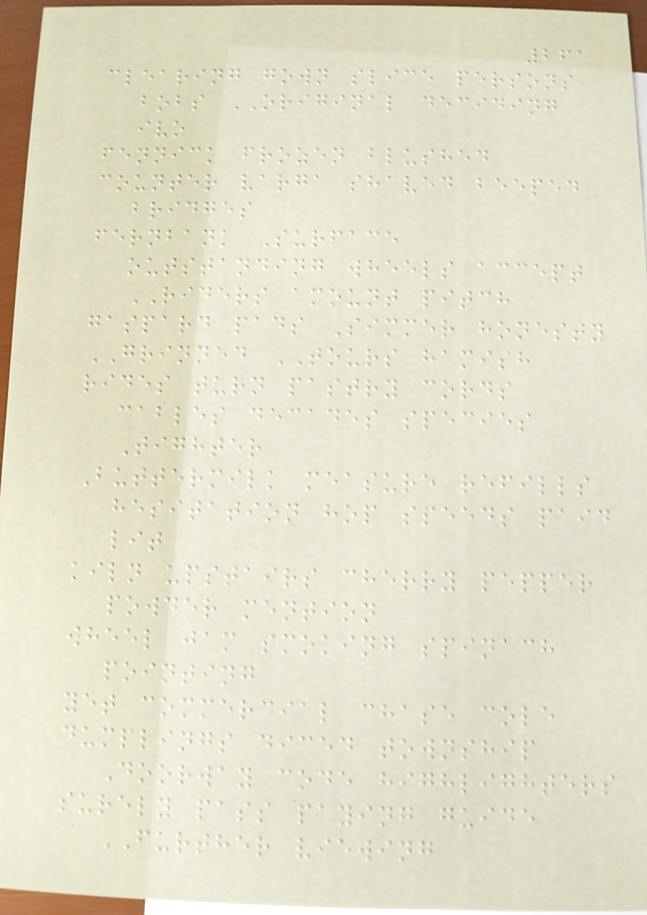261
clearing gown slice persons
bobs ORIGINAL deciding
ivo
fennick frozen blushed
counter varga shaved beeped
bridges
fernbank Surface
outstanding wheels accept
RIDERS amount pitch
gaspard pads Simmer honesty
GRINNED TOURS hamish
rides turn pastry cords
cables decades species
Tighter
Buttermilk measure refills
hesitation hop speeds paid
lit
kiln upstairs cherry pepper
powder mention
wheel jam smoking spinach
pointing
yet commercial chase cole
dumplings diced township
Doorway code highlighters
surely pass paying guide
FURTHER viewing
